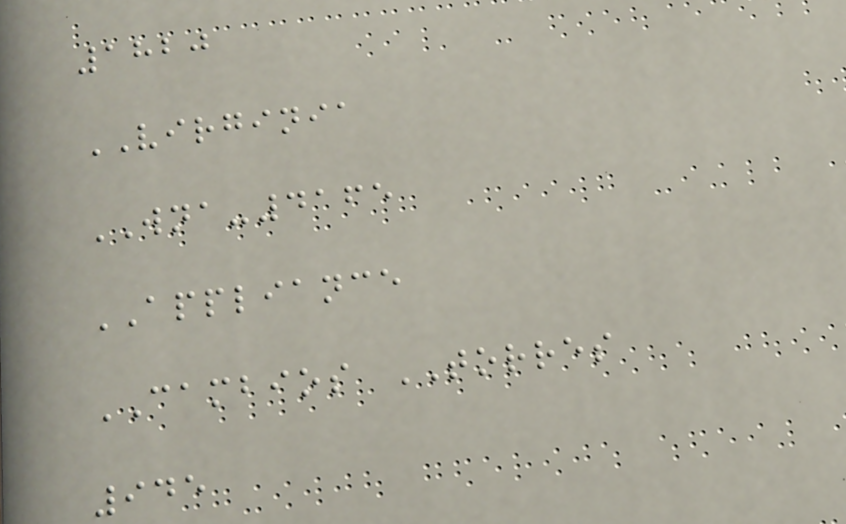1820
VIRGINIA
WNA-4165
APPLIANCE
CAMBIOS TORRES
945
